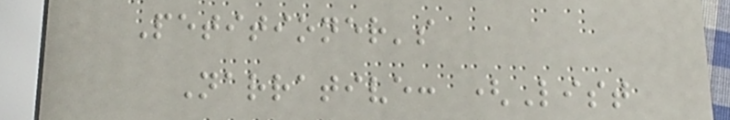Petitioner's
Narrative: (List
